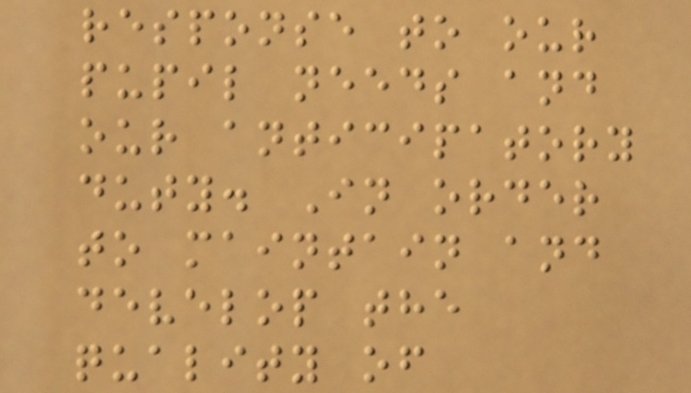response to our
pupil needs and
our anticipatory
duty. In order
to maintain and
develop the
quality of
